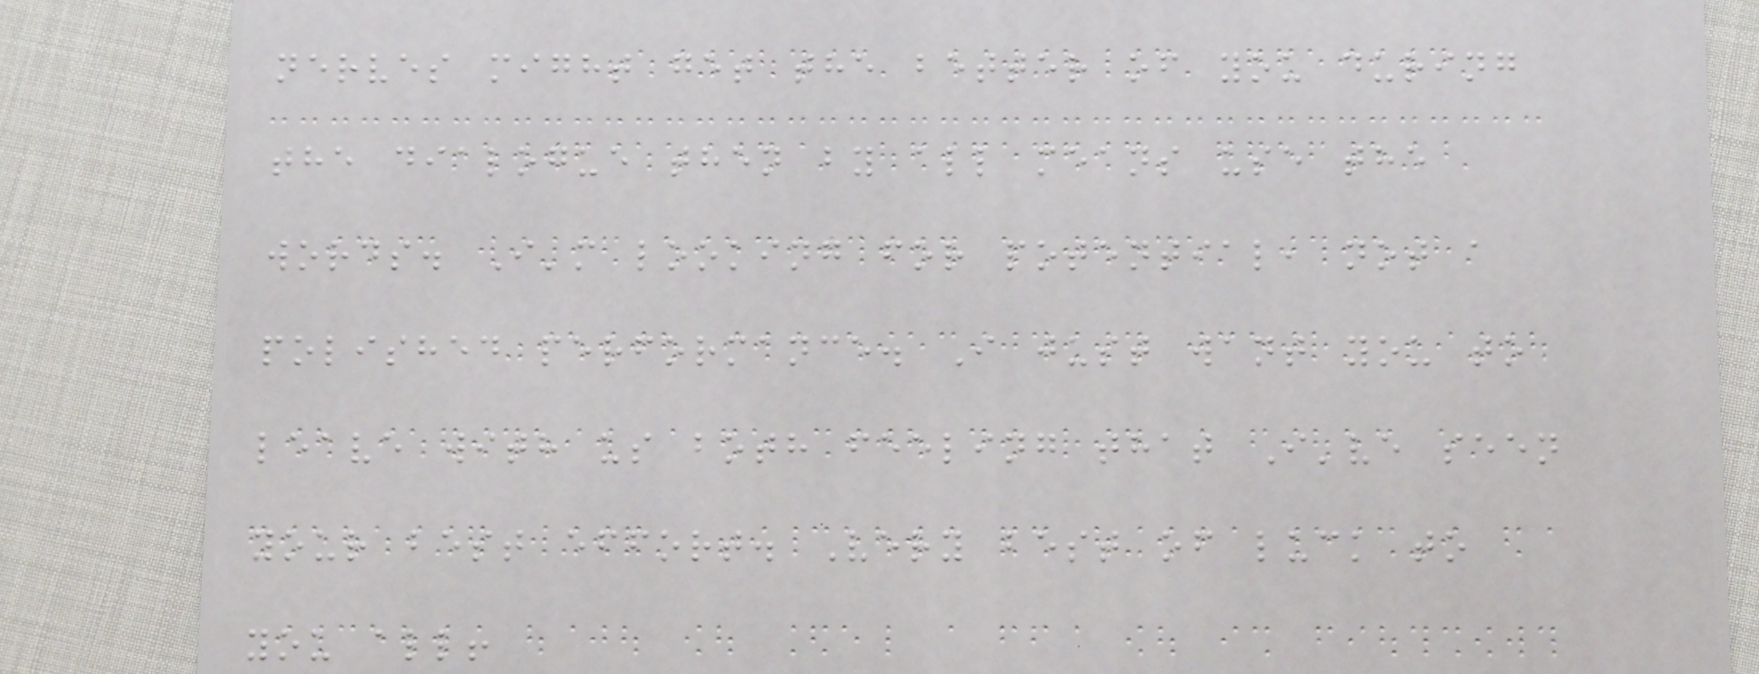nerves might get the better of you during
the dialogue then by all means use the
words. I'm looking for potential, not a
polished performance. I just want you to
leave with us both feeling that I've seen
your best effort. Very best of luck to
you all!
